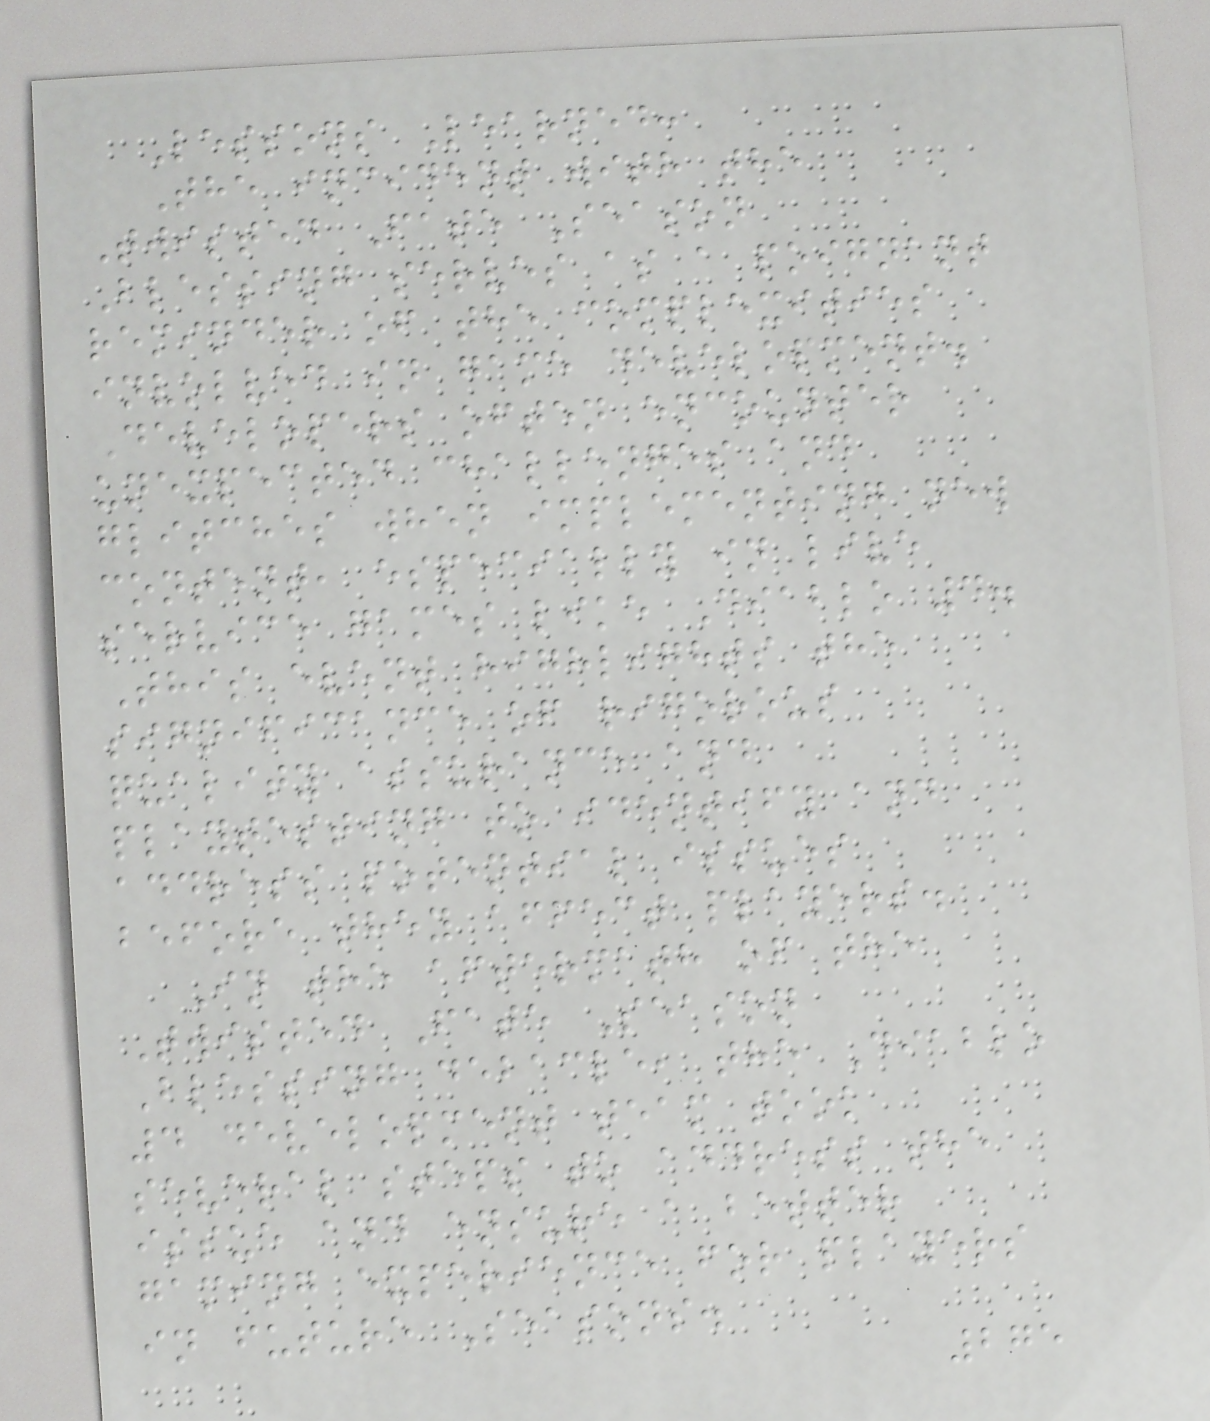Lessons Learned:
The incident with the
Twisted Fate Season
Blessing serves as a poignant
reminder of the complexities
involved in game development.
Developers often encounter
unexpected challenges and
glitches when implementing new
content, especially in live
service games like Diablo 4.
This event highlights the
significance of rigorous
quality assurance and
playtesting to identify and
address potential issues
before they affect players.
In the aftermath of the
Twisted Fate Season
Blessing debacle, the Diablo
4 development team took
several steps to address the
issue and ensure a better
gaming experience for players
in future Seasons.
275
